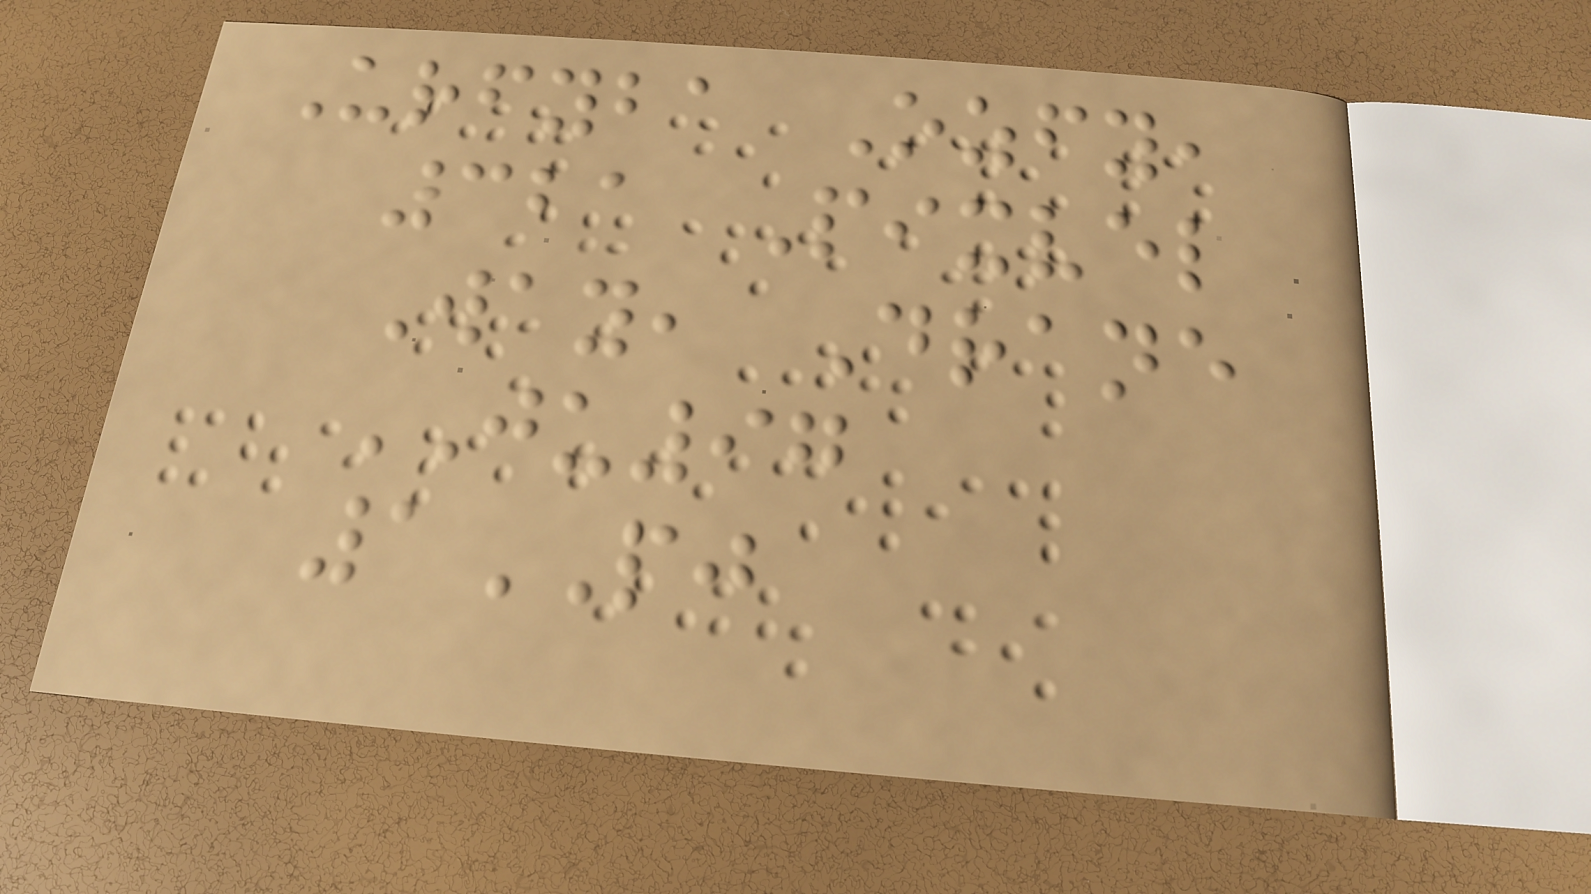Urfyba Ozfy,
321 Pixvel
Way, Drane
JU97
1PJ
